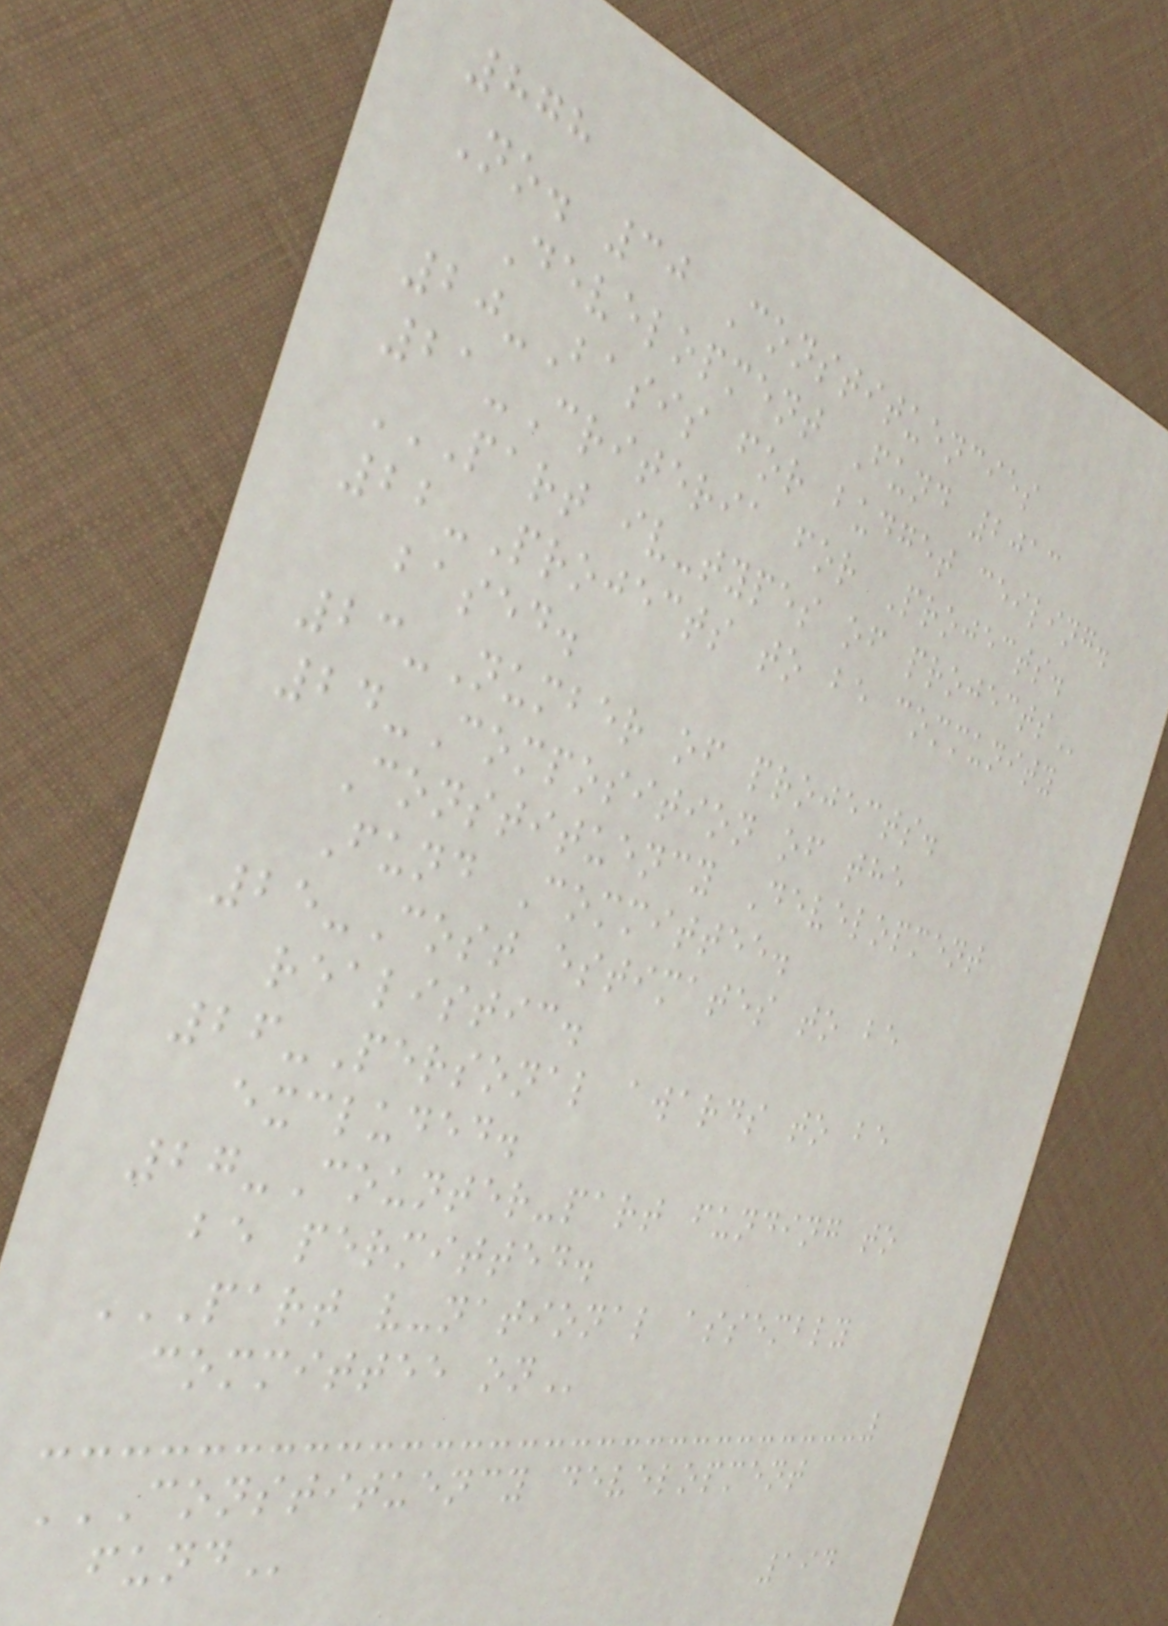878
No. 30 Constituencies
Development Fund 2013
20-Basis for budget ceiling.
21-Criteria for Projects.
PART IV-TYPES OF PROJECTS
22-Projects to be community
based.
23-Number of projects.
24-Composition of the
Constituency Development
Fund Committee.
25-Cost estimates to be
realistic.
26-Personal awards to be
excluded.
27-Counter-part funding to
be permitted.
PART V-NATIONAL ASSEMBLY
COMMITTEE ON
CONSTITUENCY DEVELOPMENT
FUND
194
